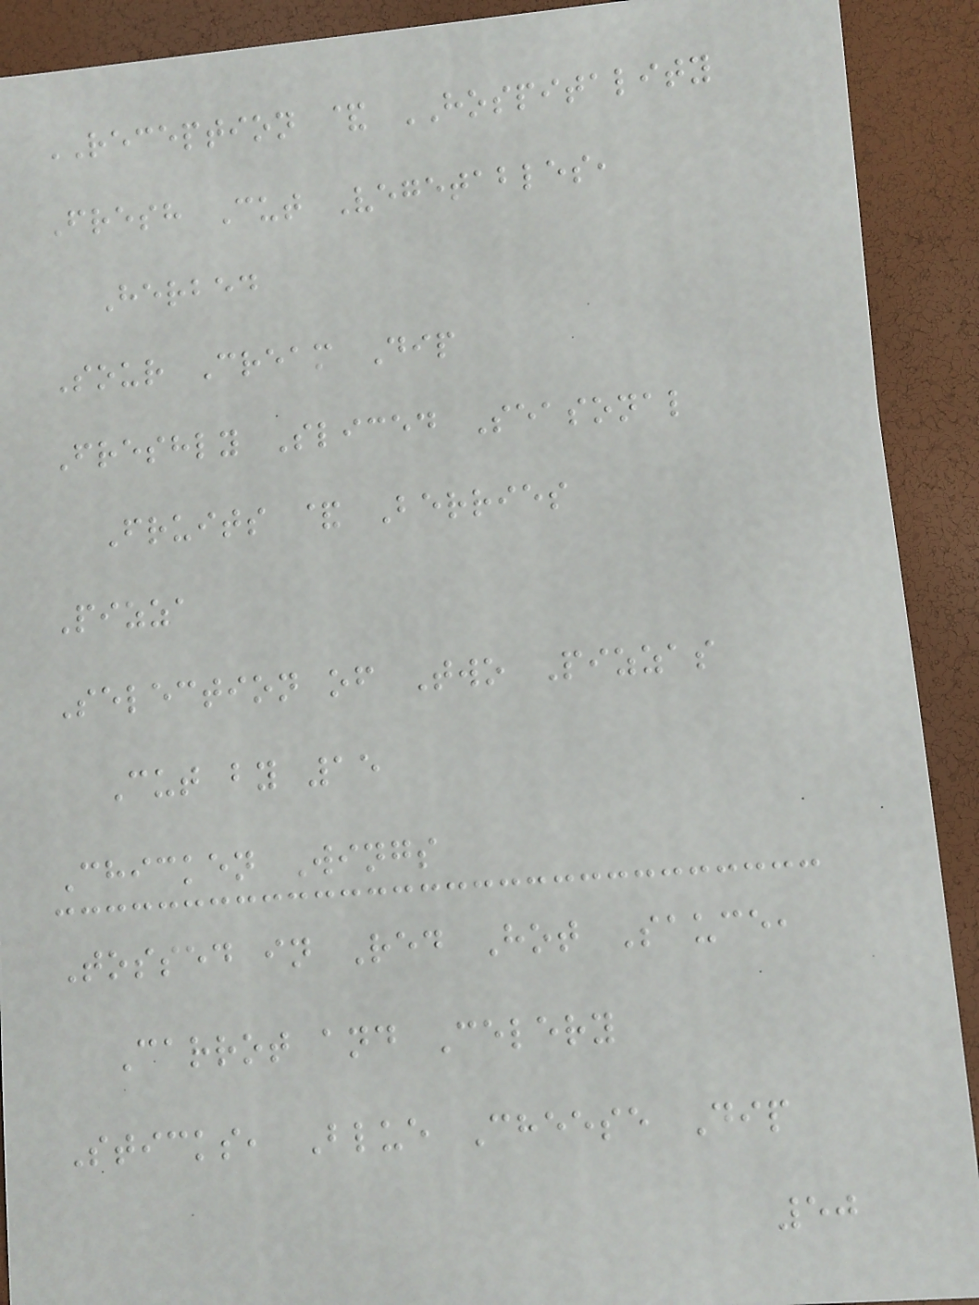RECEPTION & HOSPITALITY
Fresh Cut Vegetables,
Herbed
Sour Cream Dip
Freshly Sliced Seasonal
Fruits & Berries
Pizza
Selection of Two Pizzas
Cut by 15
Chicken Wings
Tossed in Red Hot Sauce,
Carrot and Celery
Sticks, Blue Cheese Dip
50
